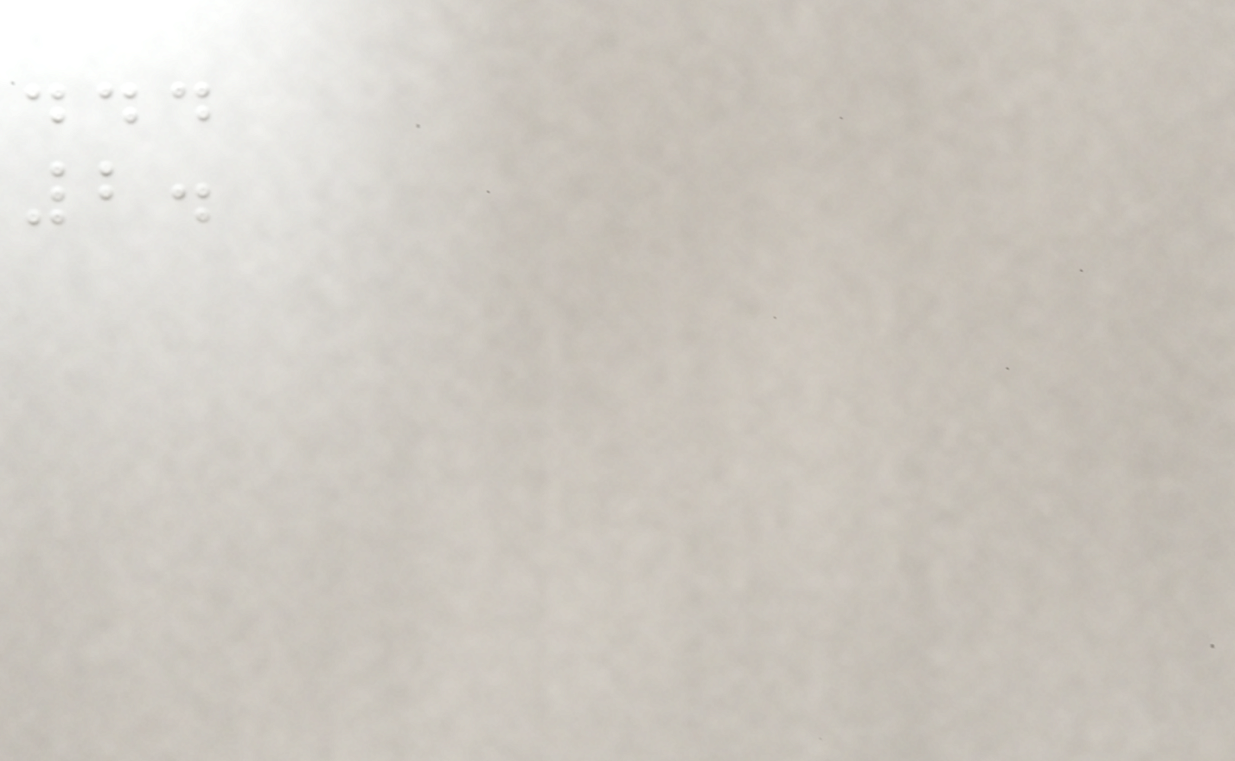...
2.
